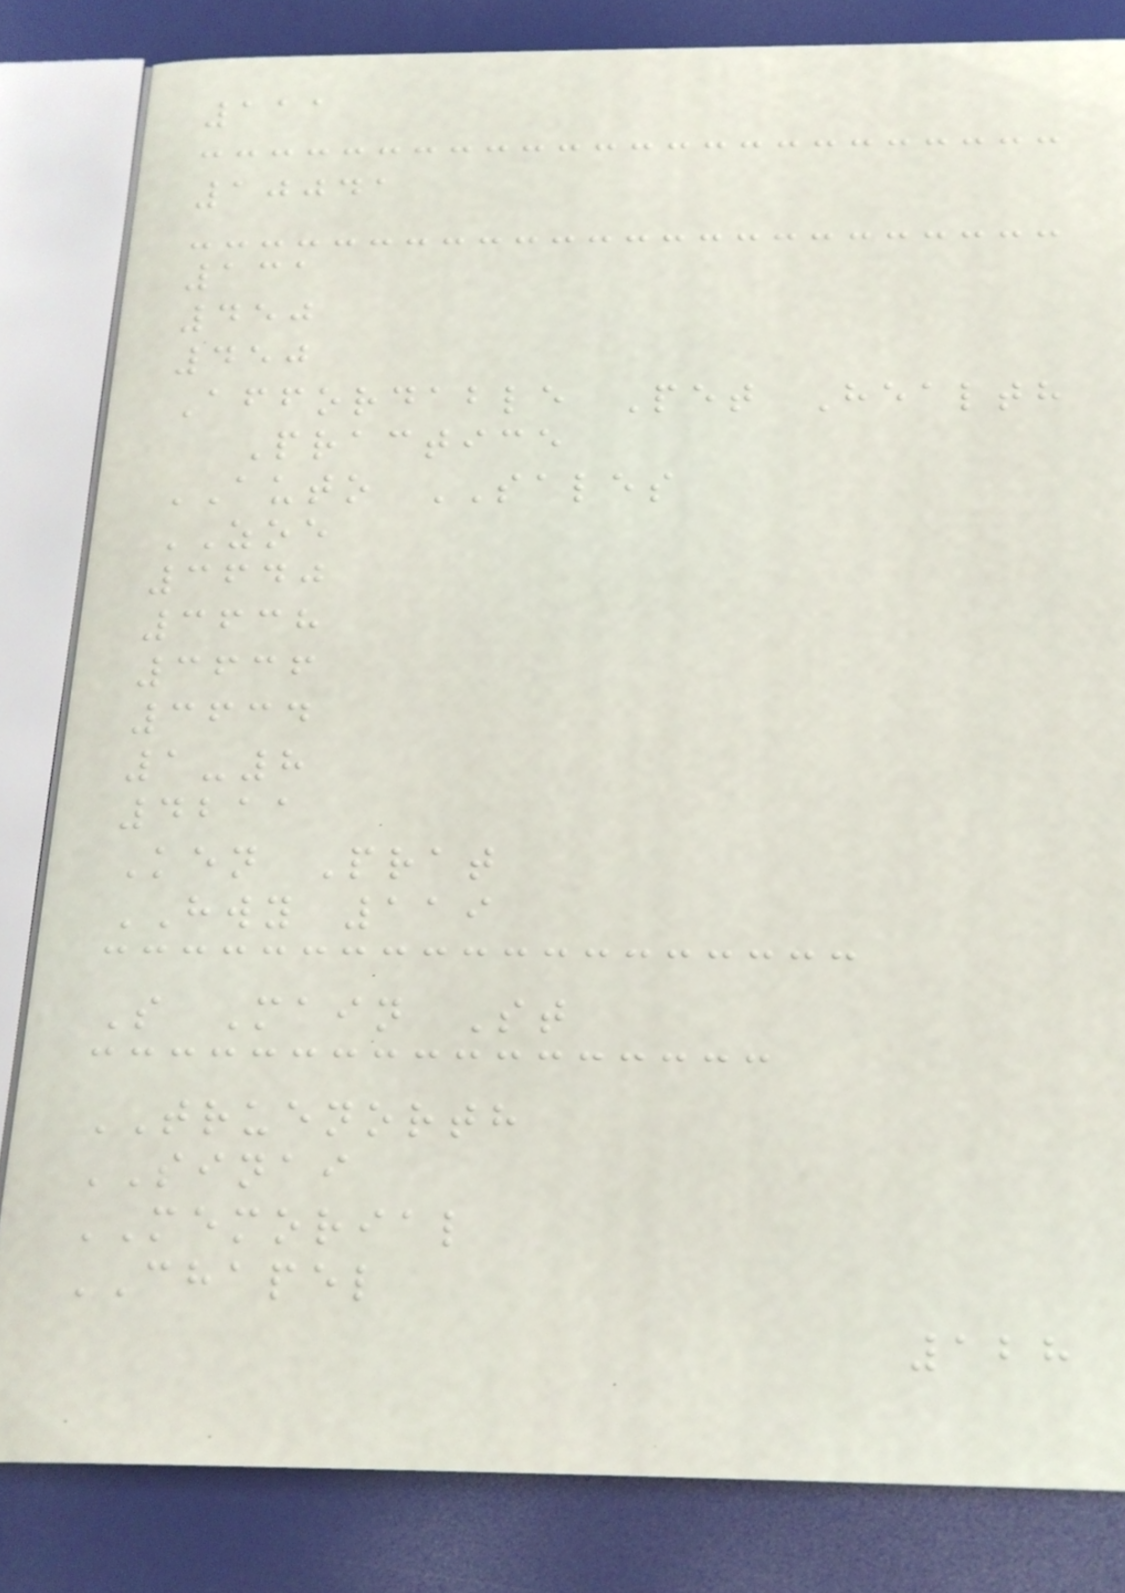111
10041
131
450
450
Affordable Pet Health
Practice
AUTO SALES
ZOE
3640
3638
3636
3634
1-8
4211
Ken Prat
HWY 119
S Main St
TRUENORTH
SINAI
MEMORIAL
CHAPEL
128
